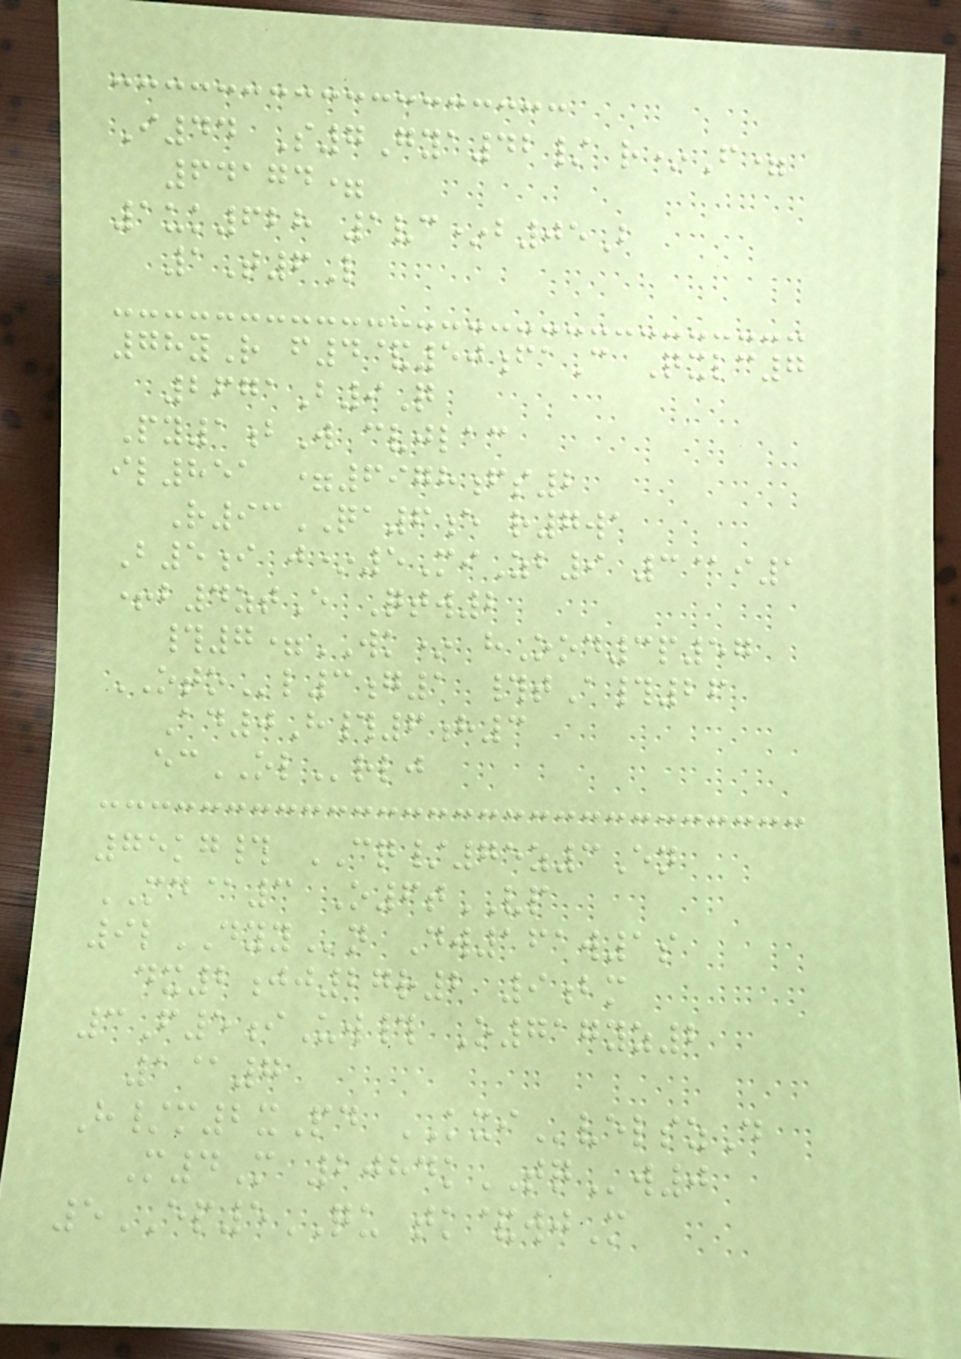I44 S7Gya42/ r*F=
64174=
1uk628 1vc*b05B
1T6L
78yR f4&50faC Qxlc7
2671B9Q
Py1bW cvjlac
il851 =6978fs2
R93QA6e r7wa
B5i j*5MiZb9 3@i1
+b4ztE Qtw2
#7=WK* hOod3p57
OTOl3g1 #tA#26
Ad0H#6h3
ecOLrlj
75kg# CQ/75z3En
MD@3 O6tVP
9lDYYn Dw161w1s
dx2jj27r2 9bm
3F5iUw# O717yz2
1@7
H/m2xPd KXIvelszD
M4M 2084kTQw0
5EP5QU tk&wjM
